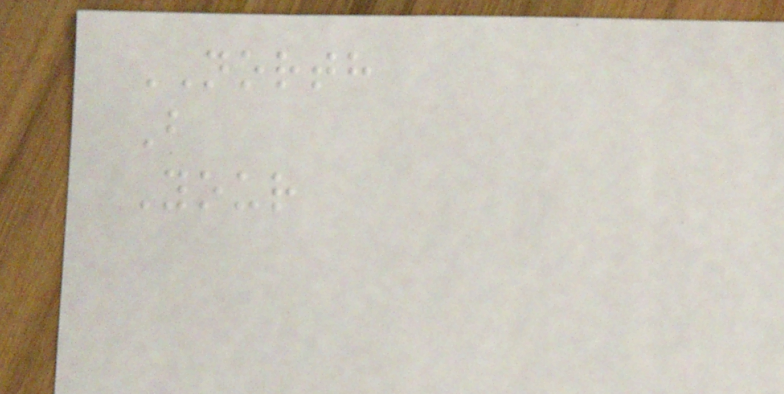NORTH
B
Your
